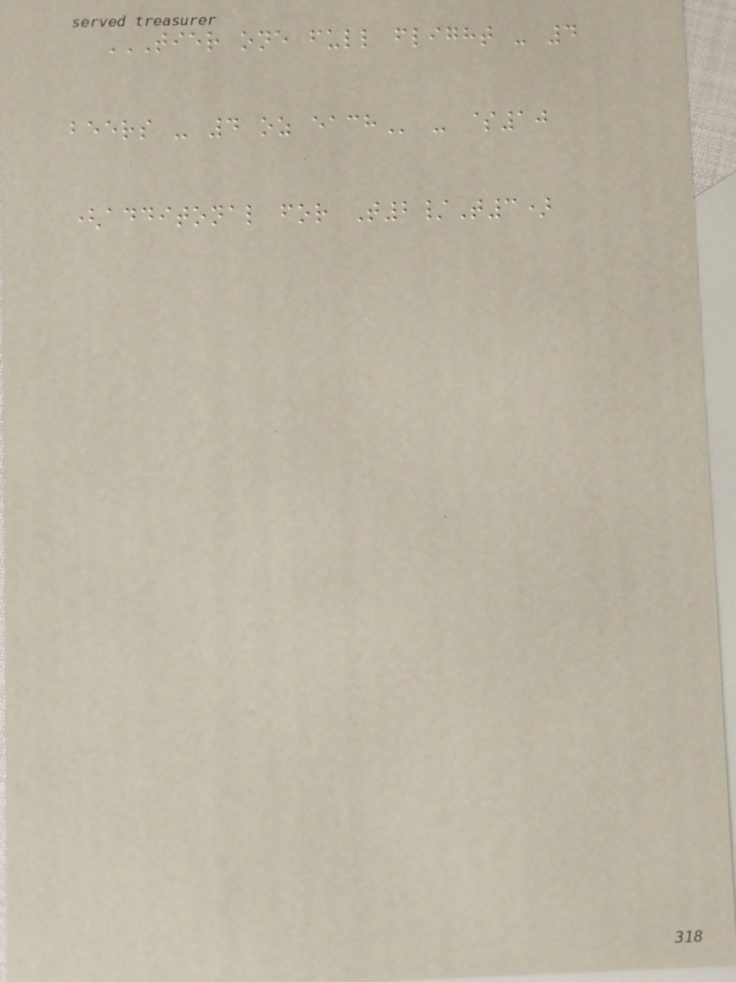TIER ONE FULL FLIGHT - 4
BEERS - 4 OZ EACH - $10
(additonal for T2/T3)
